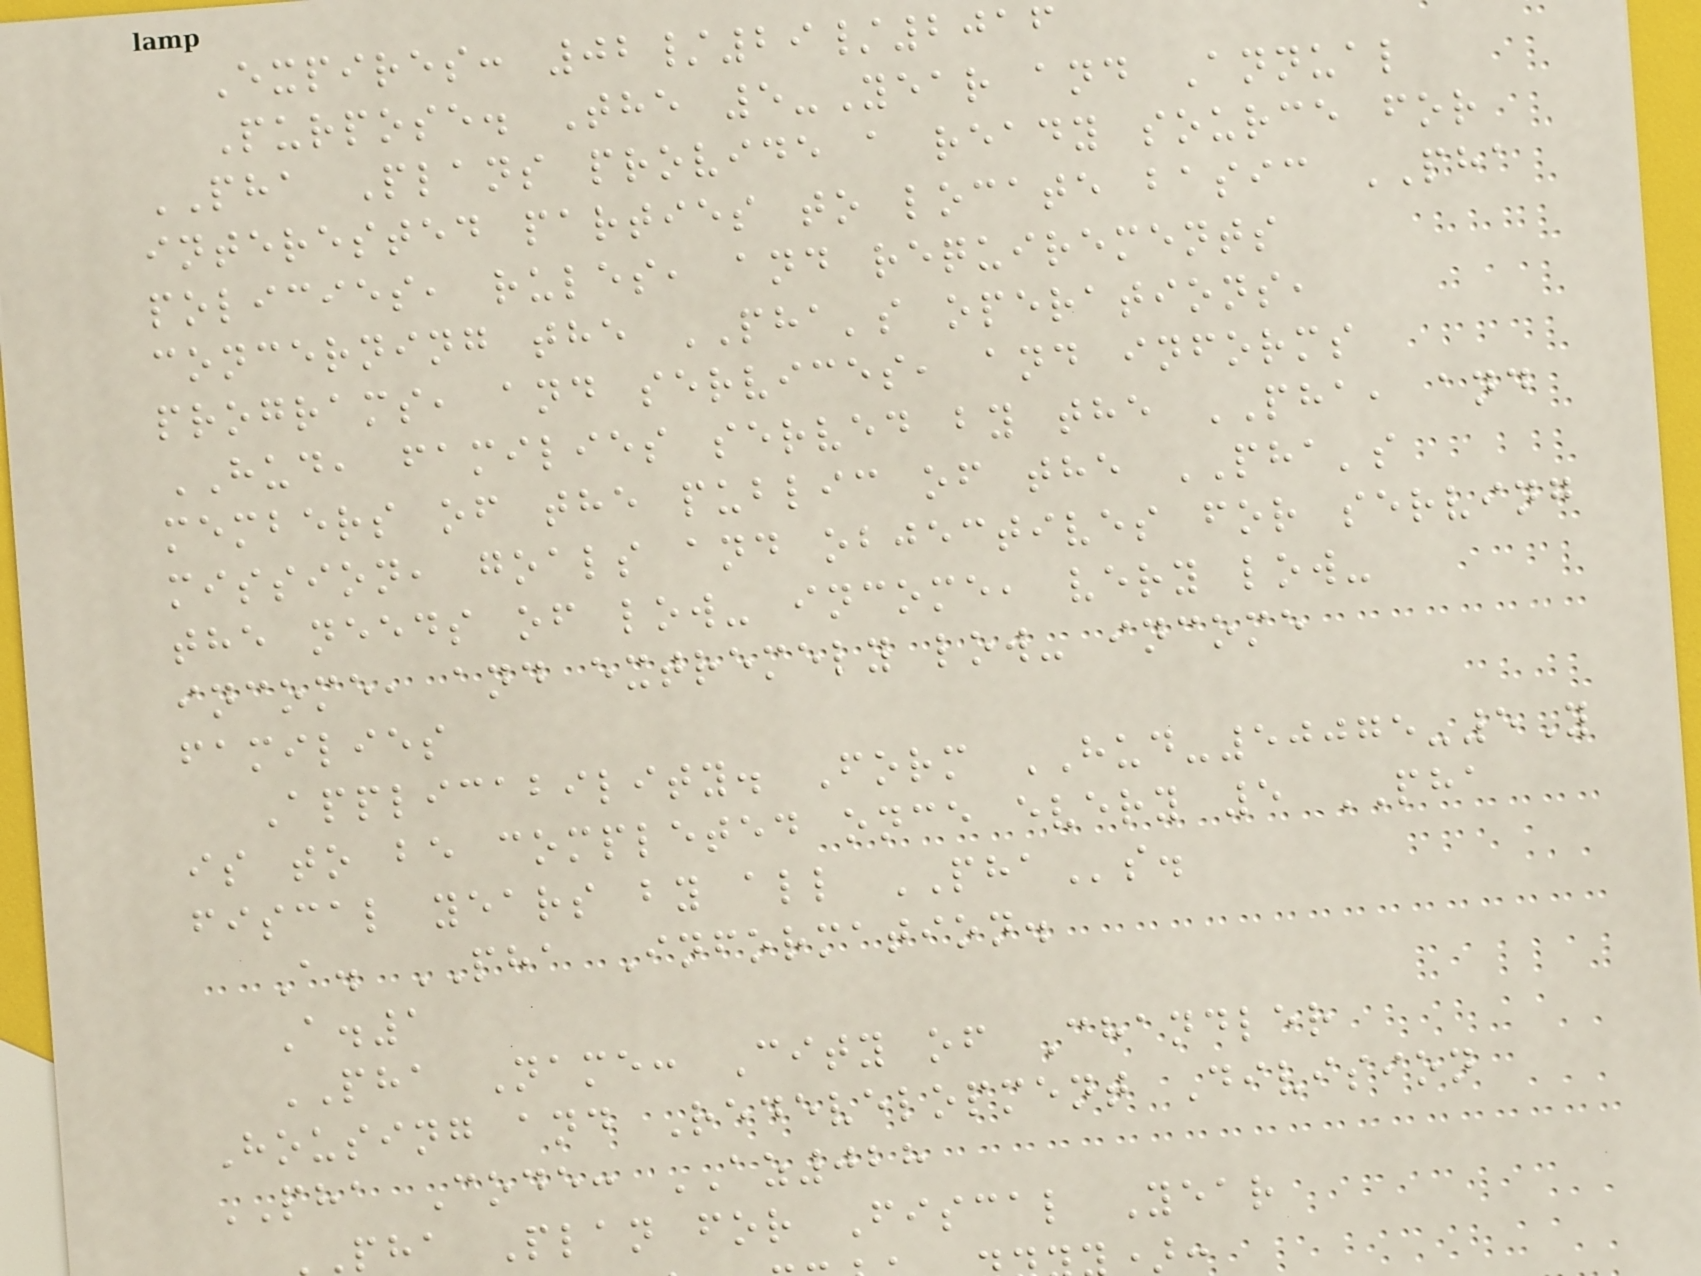Expires: 02/29/2016
Purpose. The 5-Year and Annual
PHA Plans provide a ready source for
interested parties to locate basic PHA
policies, rules, and requirements
concerning the PHA's operations,
programs, and services, and informs
HUD, families served by the PHA, and
members of the public of the PHA's
mission, goals and objectives for serving
the needs of low- income, very low-
income, and extremely low- income
families
Applicability. Form HUD-50075-5Y
is to be completed once every 5 PHA
fiscal years by all PHAs.
A. PHA Information.
A.1
PHA Name: City of Chandler
Housing and Redevelopment Division
PHA Code: AZ028
pha Plan for Fiscal Year
